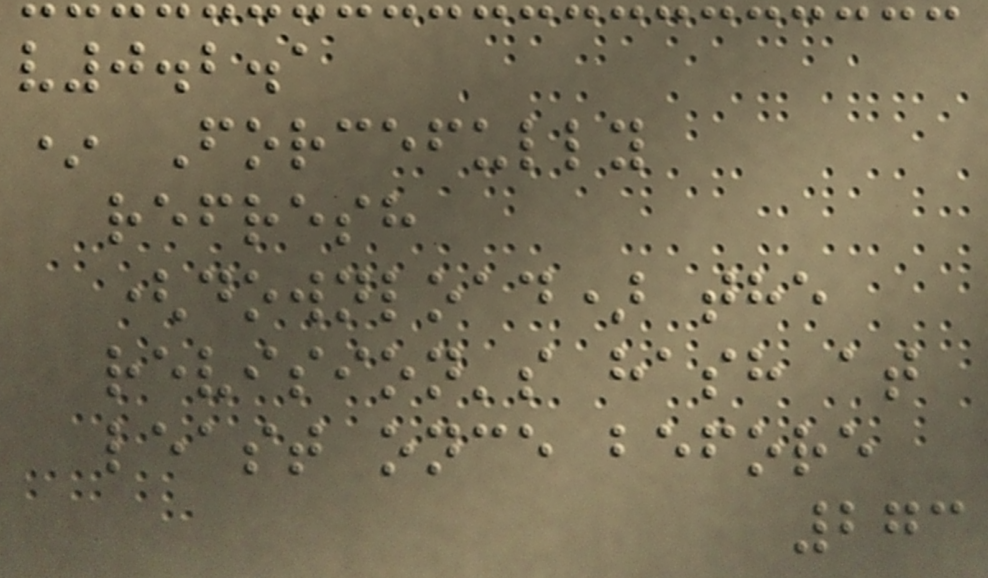v0.2.1
* Forcefully
refresh
(download) the
revision's hash at
least once before
273
